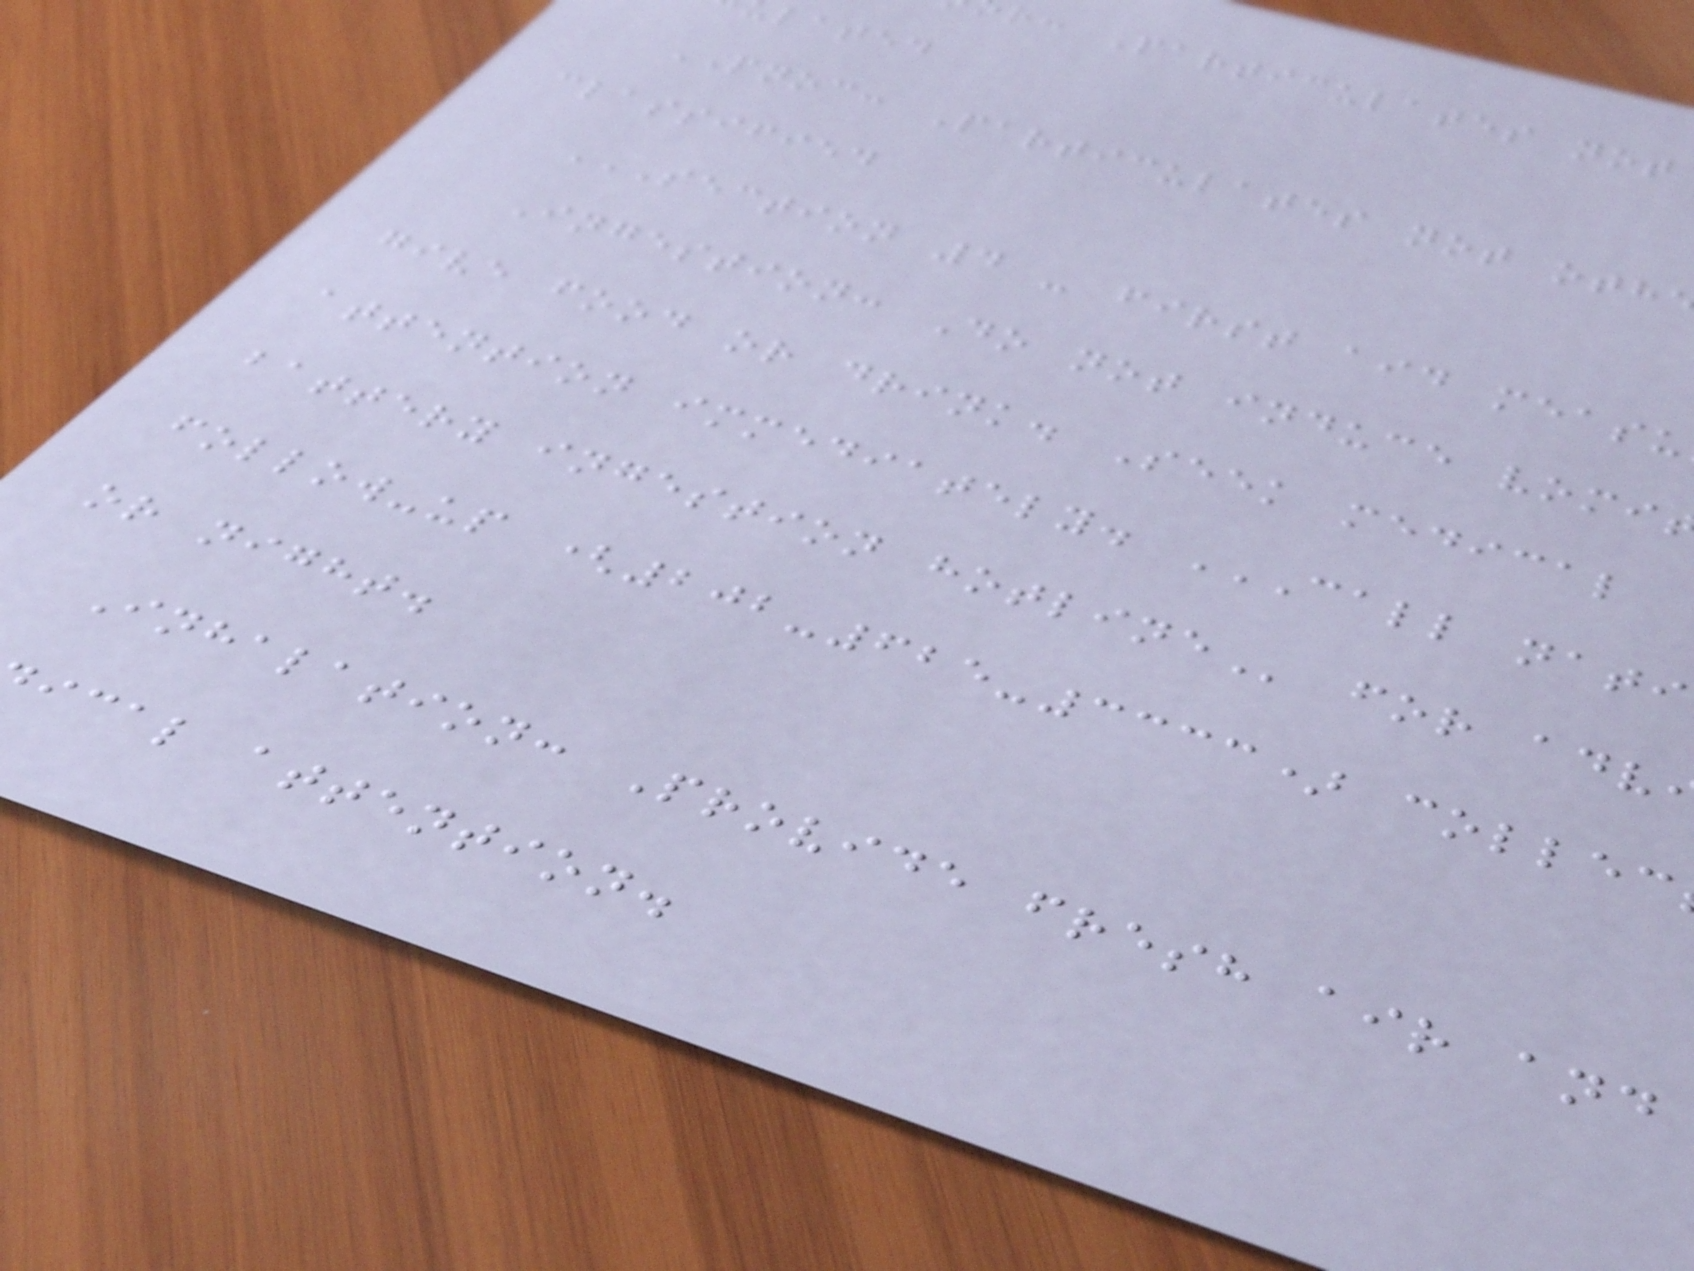r: Particulates not
lated
PNOC: Particulates not oth
classified
Ingestion: Do not induce vomi
give food or drink. Seek medical
battery ingestion
follow-up (202-625-3333) collec
or night.
Inhalation: Provide fresh air and
ical attention.
